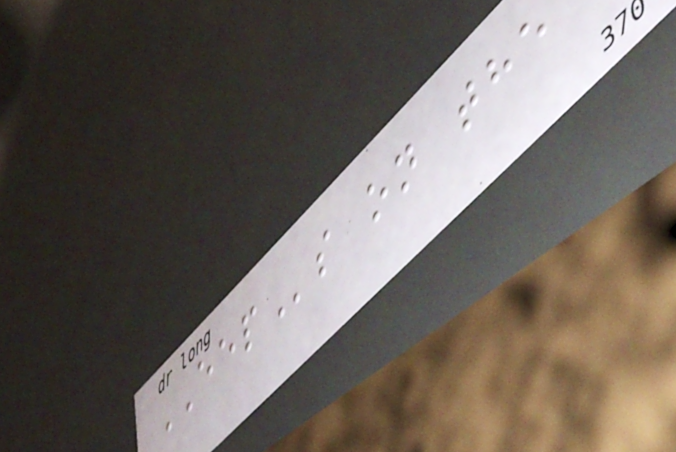EEPs on the
